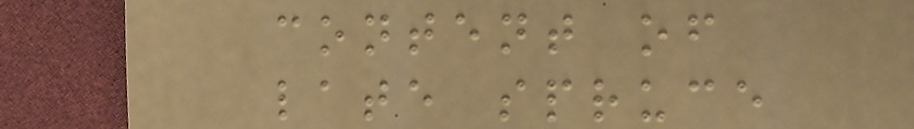content of
late spruce
